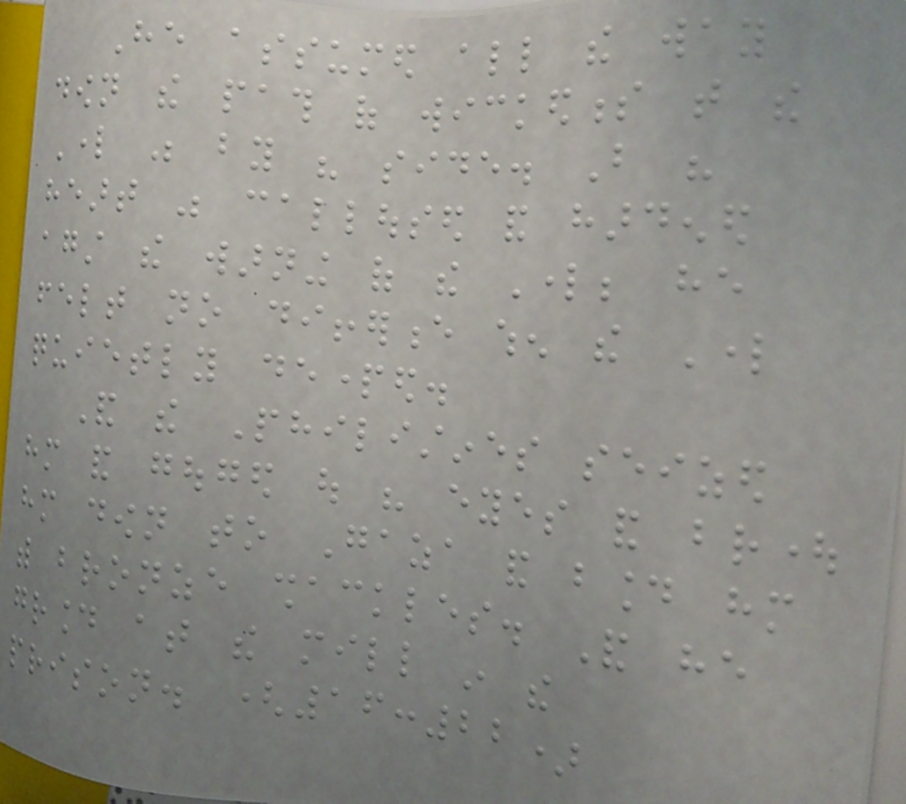He assumed all the way
down the path of wickedness that the
Lord was by his side. But his
heart was calloused and hardened
against the warning of the Lord; he
felt no difference when the Lord
quietly departed.
And the Philistines seized
him and gouged out his eyes and brought
him down to Gaza and bound him
with bronze shackles. And he
ground at the mill in the
prison. (16:22)
